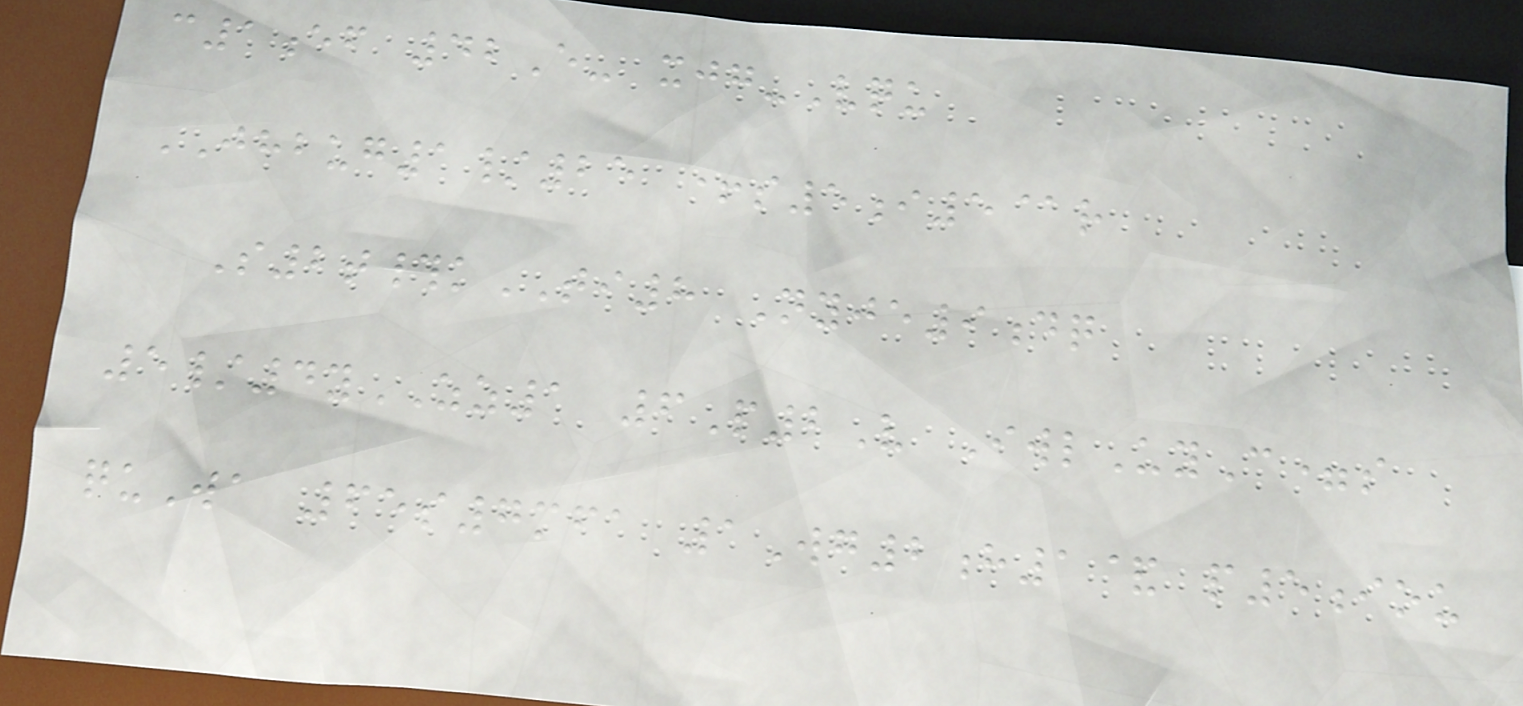c1ef 42E- xjg-Vqu
JHBUG1/25 +s5i5@r
S2t#kTI8 Nyje9dq
5/4yZZ1 6P2V IwlUyC=s
quWa 65s7mfa 1Wg2h1& p5iou
